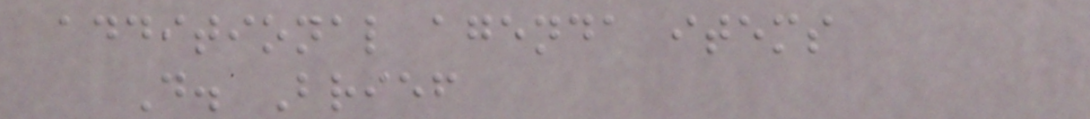additional agenda items
D. Brief
